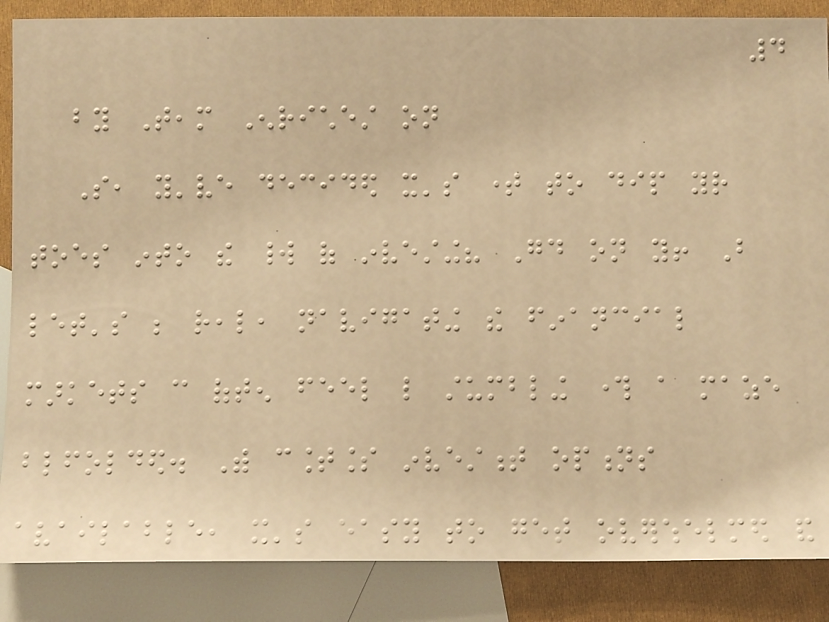4
by Team Enrichest on
So, you've decided it's time to dip your
toes into the world of investing? Good on you! But
let's be real, navigating the financial
markets can often feel like stumbling through a maze
blindfolded. With countless investment options
available, it's easy to get overwhelmed and
